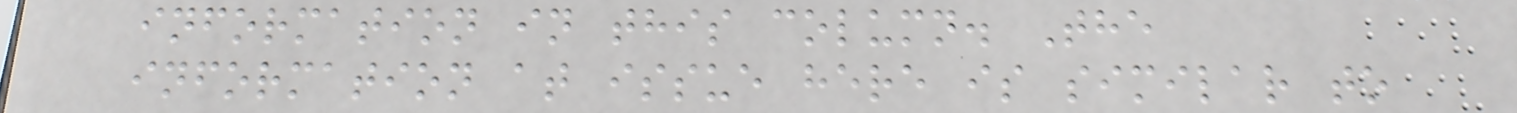information in this column. The
information at issue here is similar to
